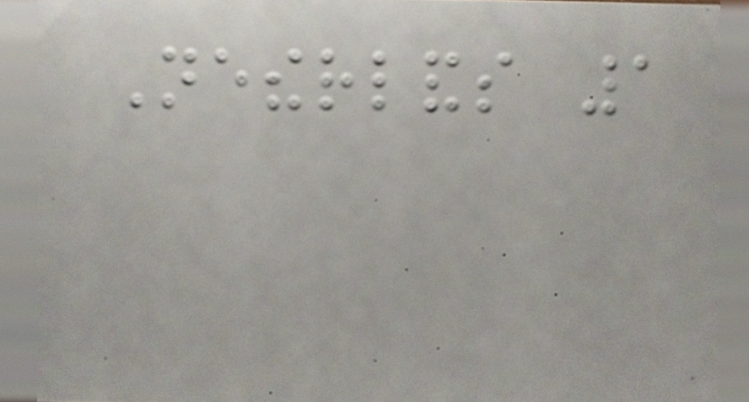Netherlands 1
